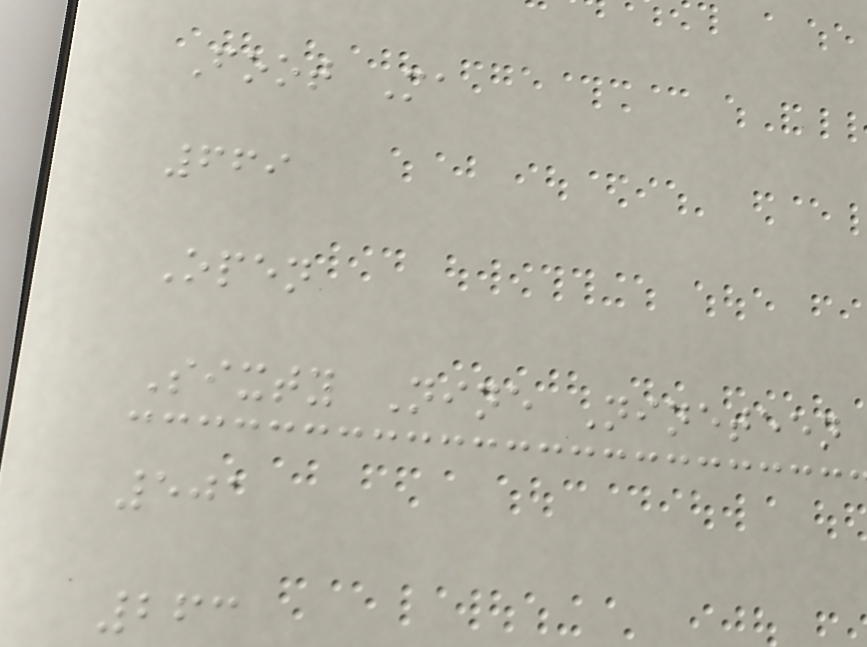Foot Ma
669
Open
Sixty Nine Nineteen
501
263
